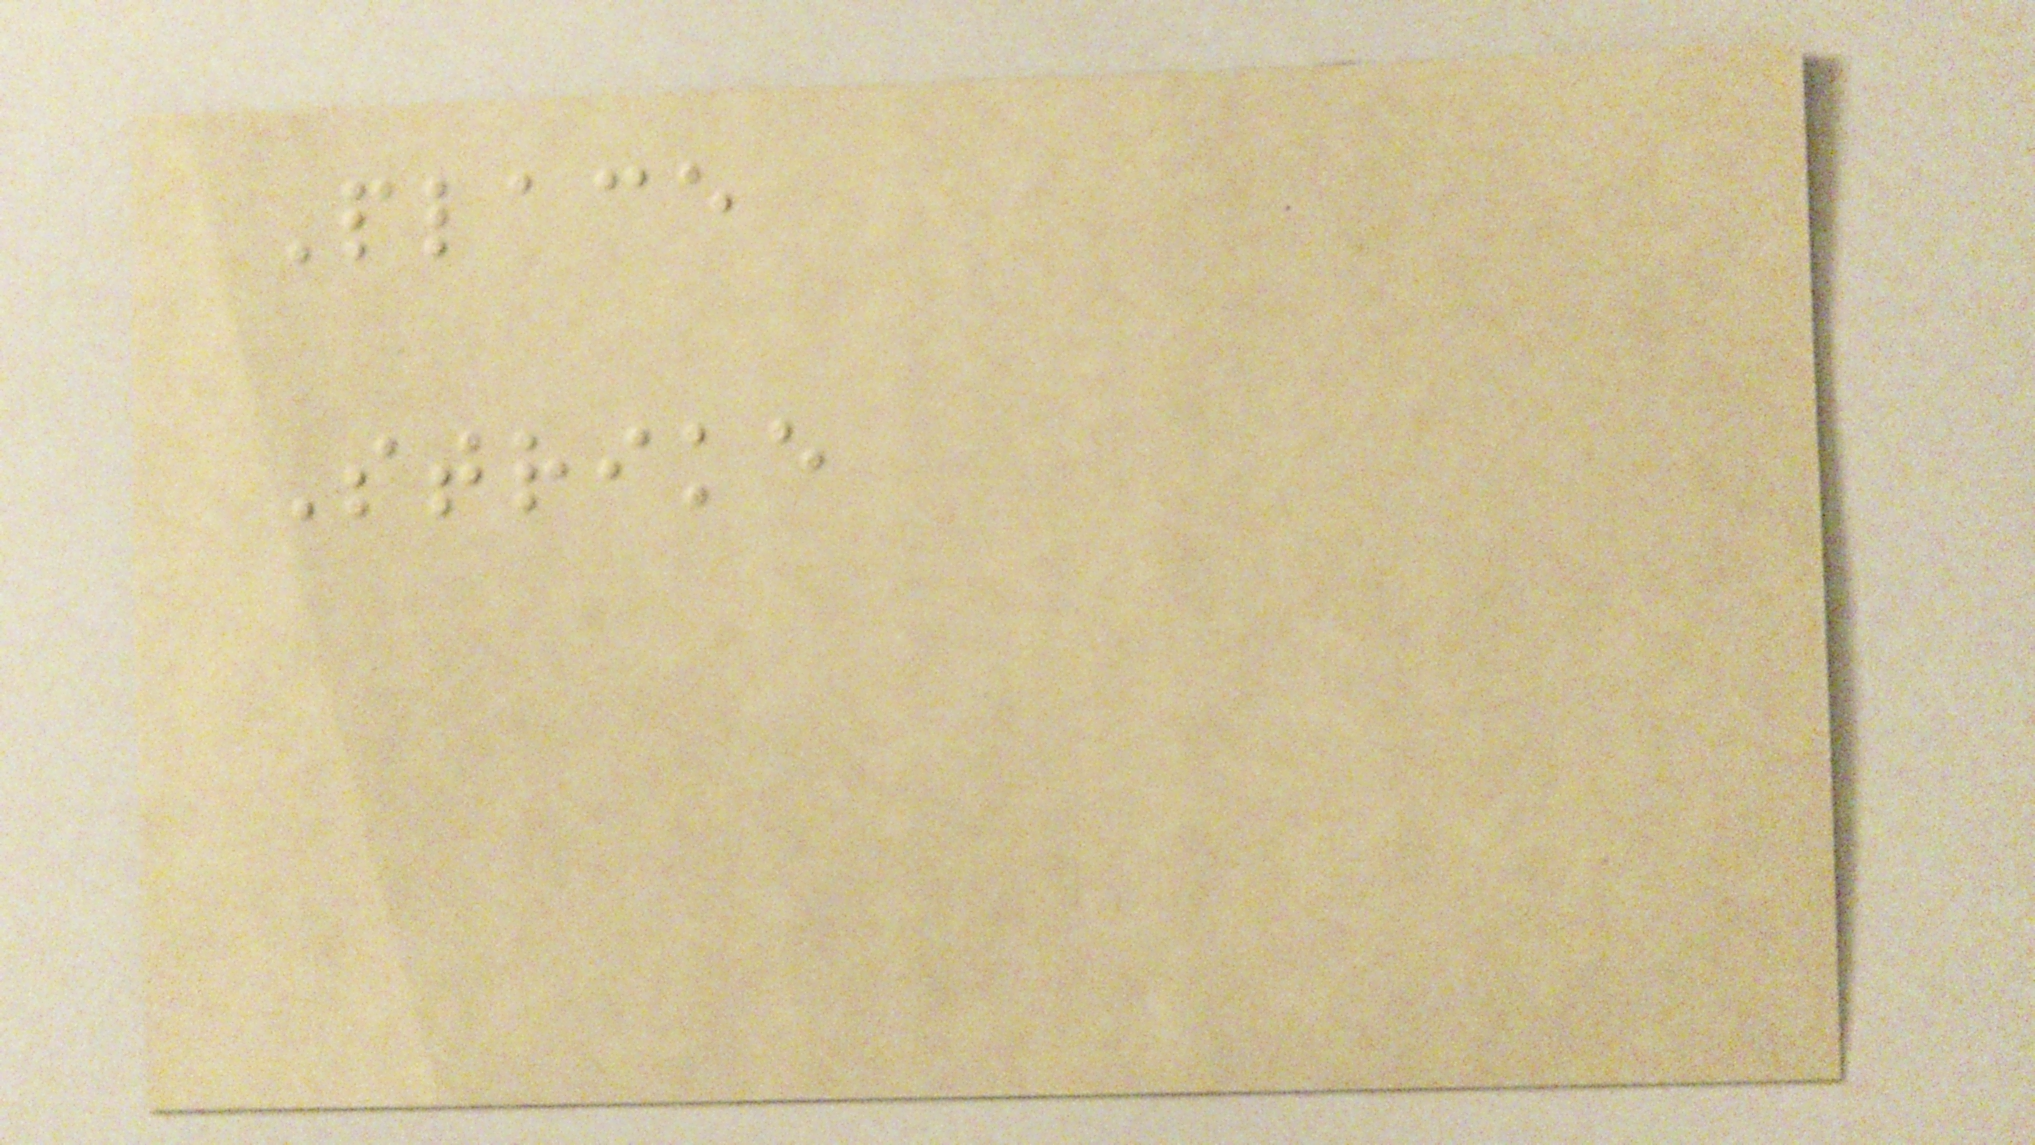Place
Strike
